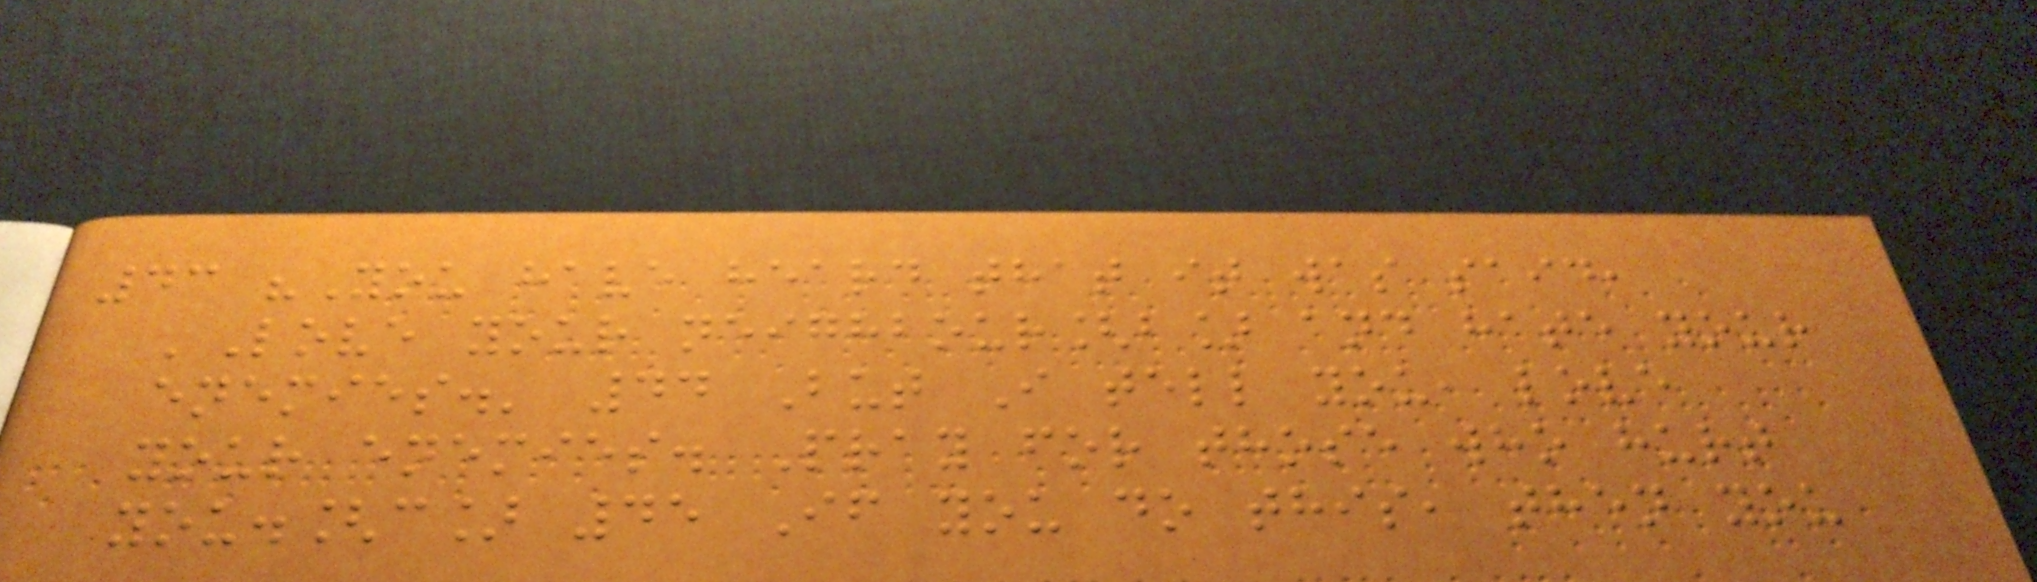43 "You have heard that it was said,
'Love your neighbour[b] and hate your
enemies.' 44 But I tell you, love
your enemies. Pray for those who hurt
you.[c] 45 If you do this, then you
